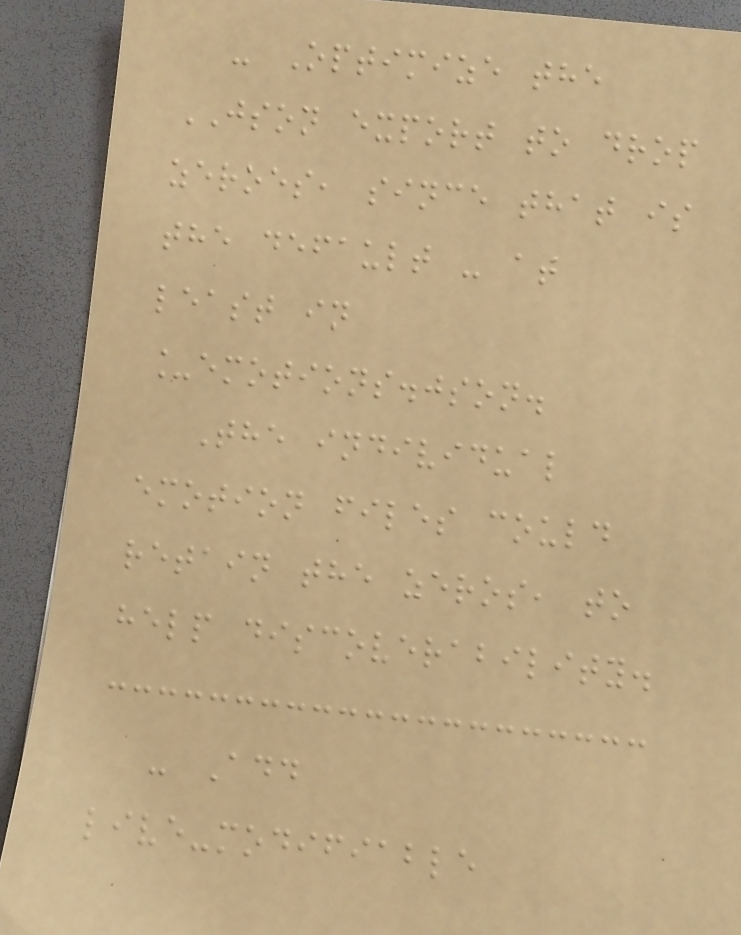- Optimize the
JSON export to drop
zeroes, since that is
the default - at
least in
_emotions.json.
The individual
emotion files could
retain the zeros, to
help discoverability.
- Add
live-modifiable
